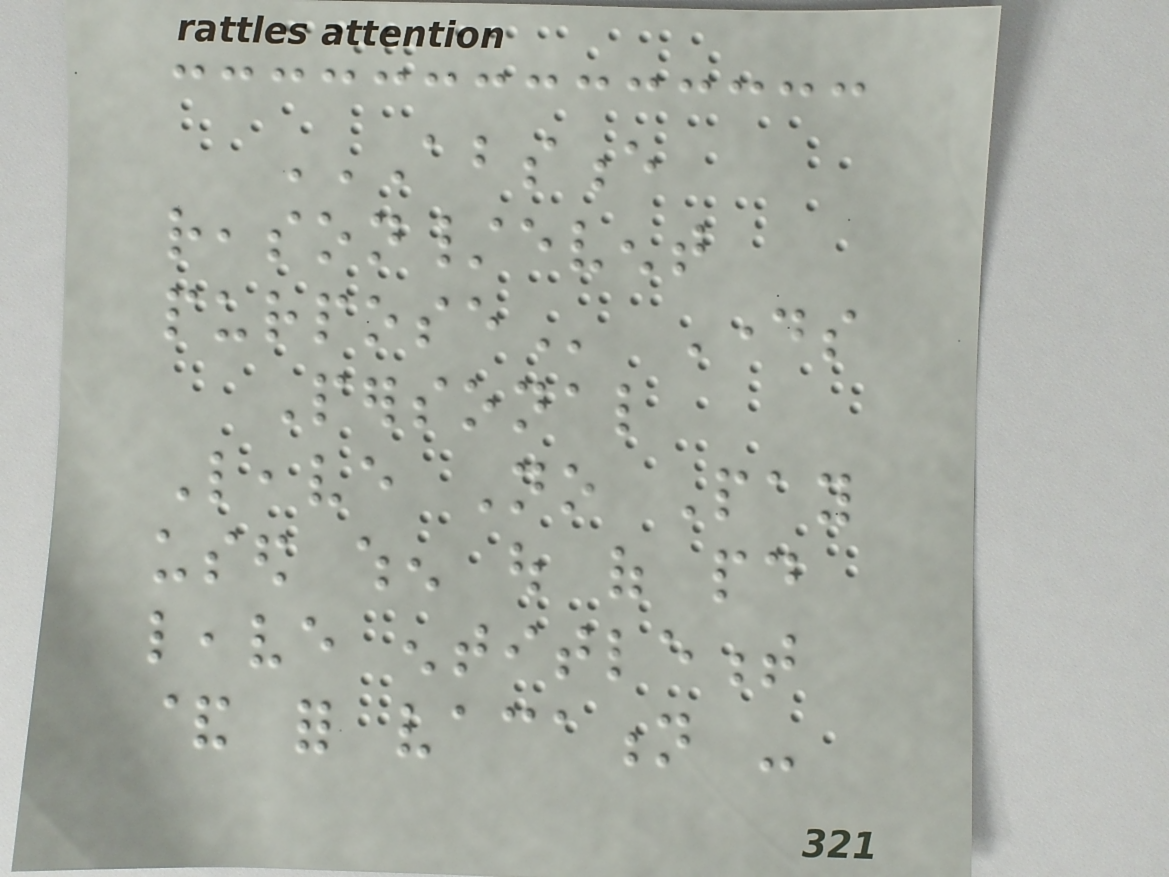ABSENCE
REASON/EVENT
PURPOSE Days
Personal
Leave No Pay
used when out of paid
leave entitlement
& for vacation -
